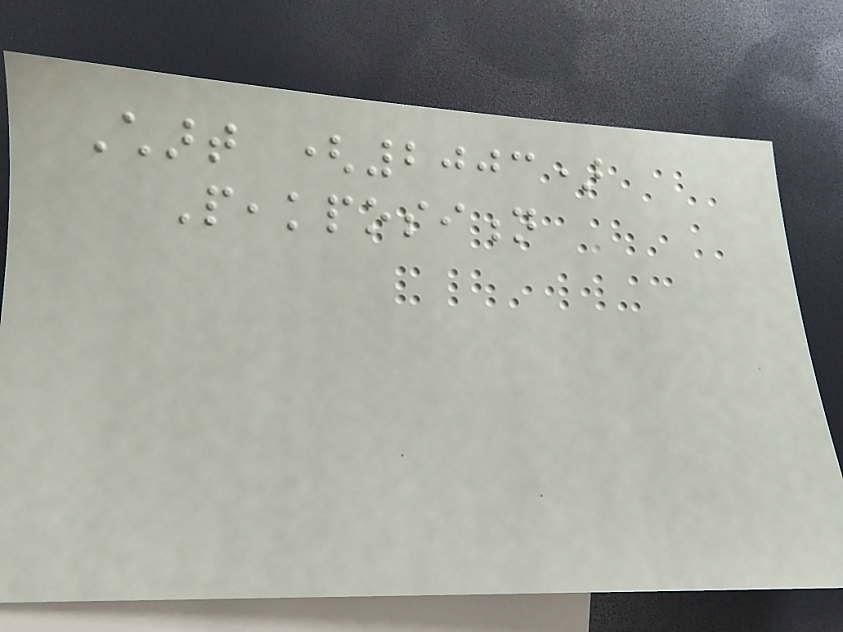Chart (2003)
Peakposition
